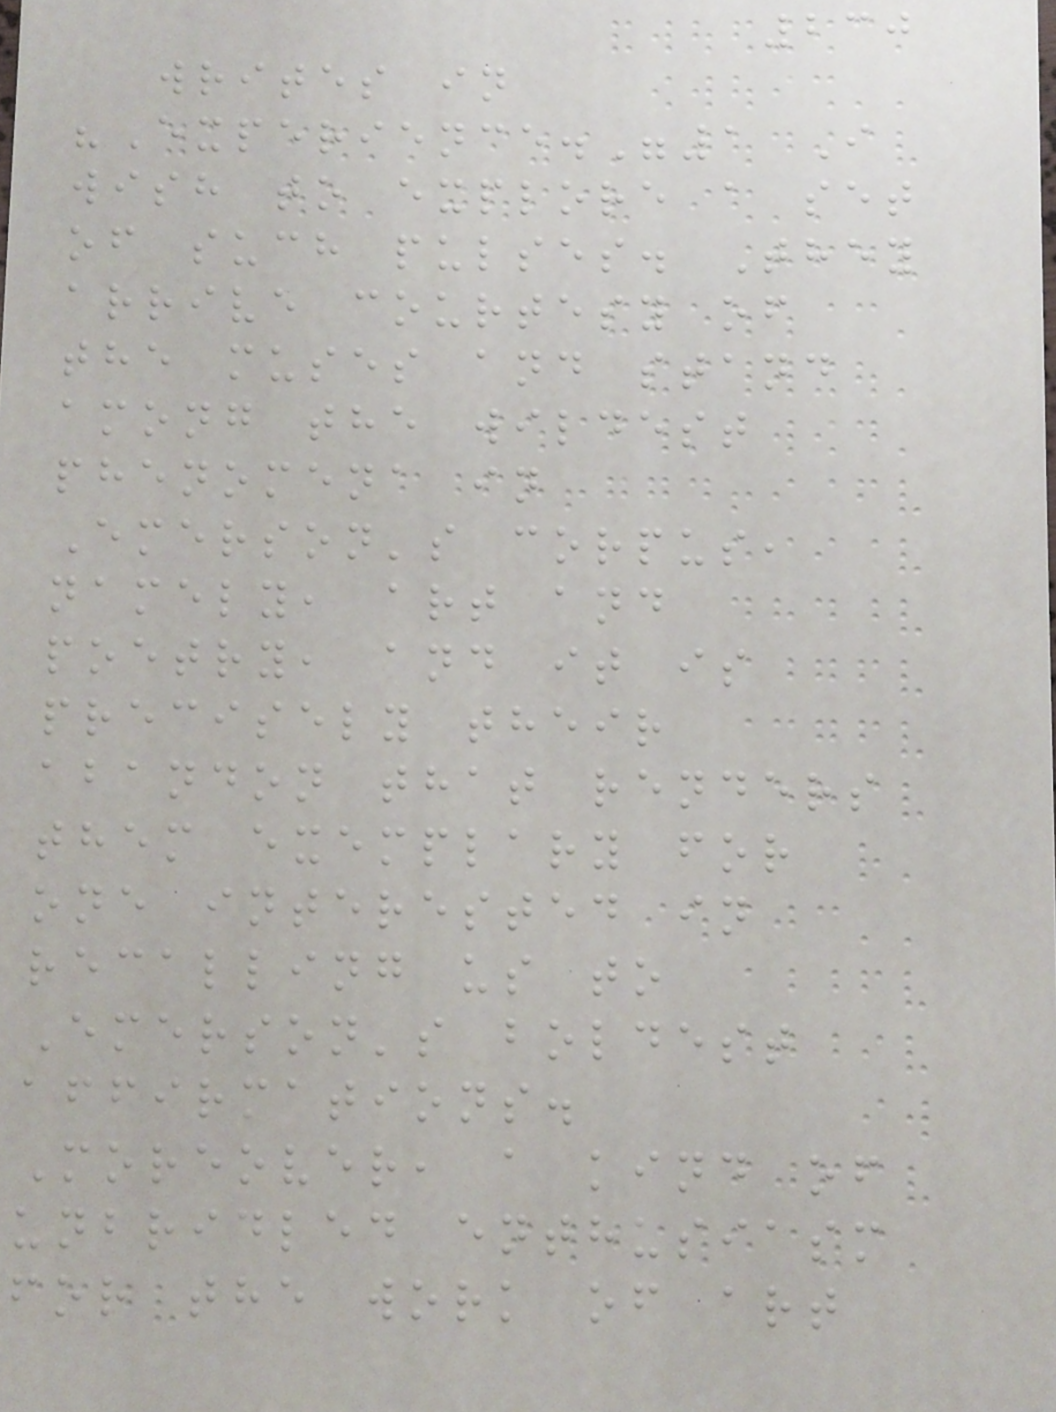230
writes in
"Experience."1 I
wish to explore a set
of such pulses. They
arrive courtesy of
the muses and stand
among the wildest
phenomena in
Emerson's corpus,
namely, art and
poetry, and it is
precisely their
abandon that renders
them exemplary for
one interested in
recalling us to
Emerson's boldest
affirmations.
Moreover, a kind of
unbridled enthusiasm
for the work of art
